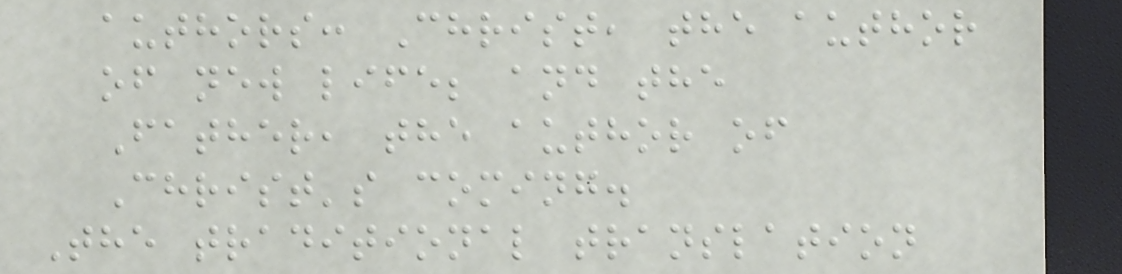authors: Christ, the author
of new life; and the
Father, the author of
Christ's coming.
The traditional translation
